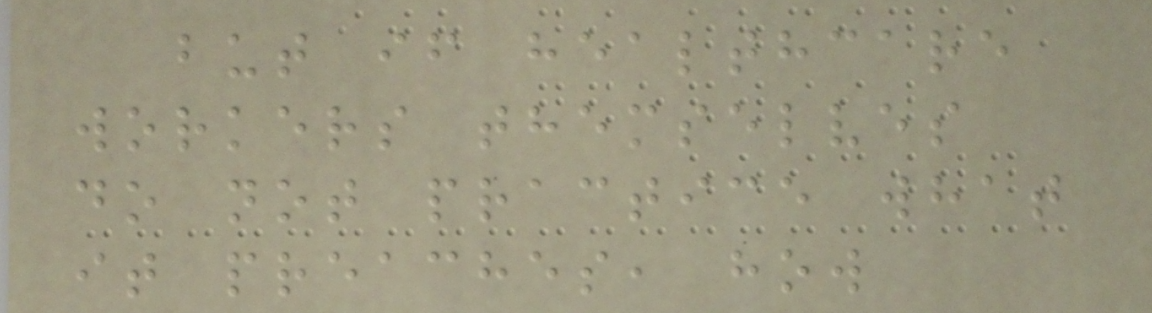but if healthcare
workers themselves
do not practice what
it preaches, how
